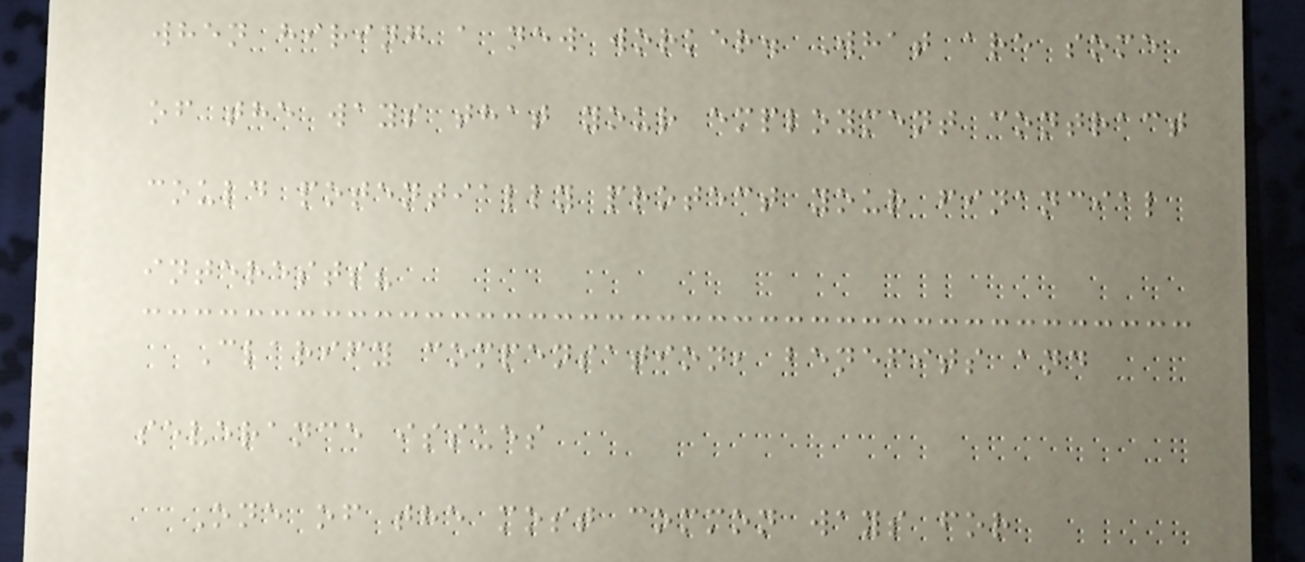when hiring a new worker. What are some
of the ways that your employment contract
could potentially protect your financial
interests?
Clarify compensation, benefits and
severance issues
One of the most common ways for
